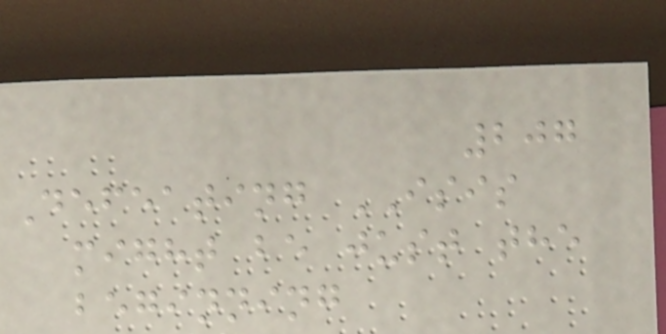207
Defeating ISIS
might be just the
beginning
